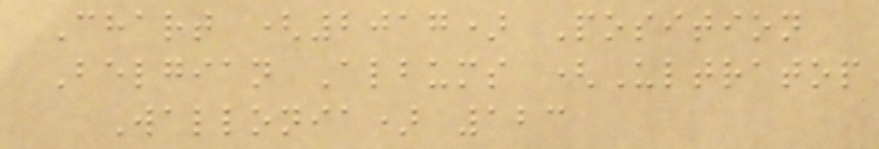Chart (2017) Position
Belgian Albums (Ultratop
Wallonia) 123
